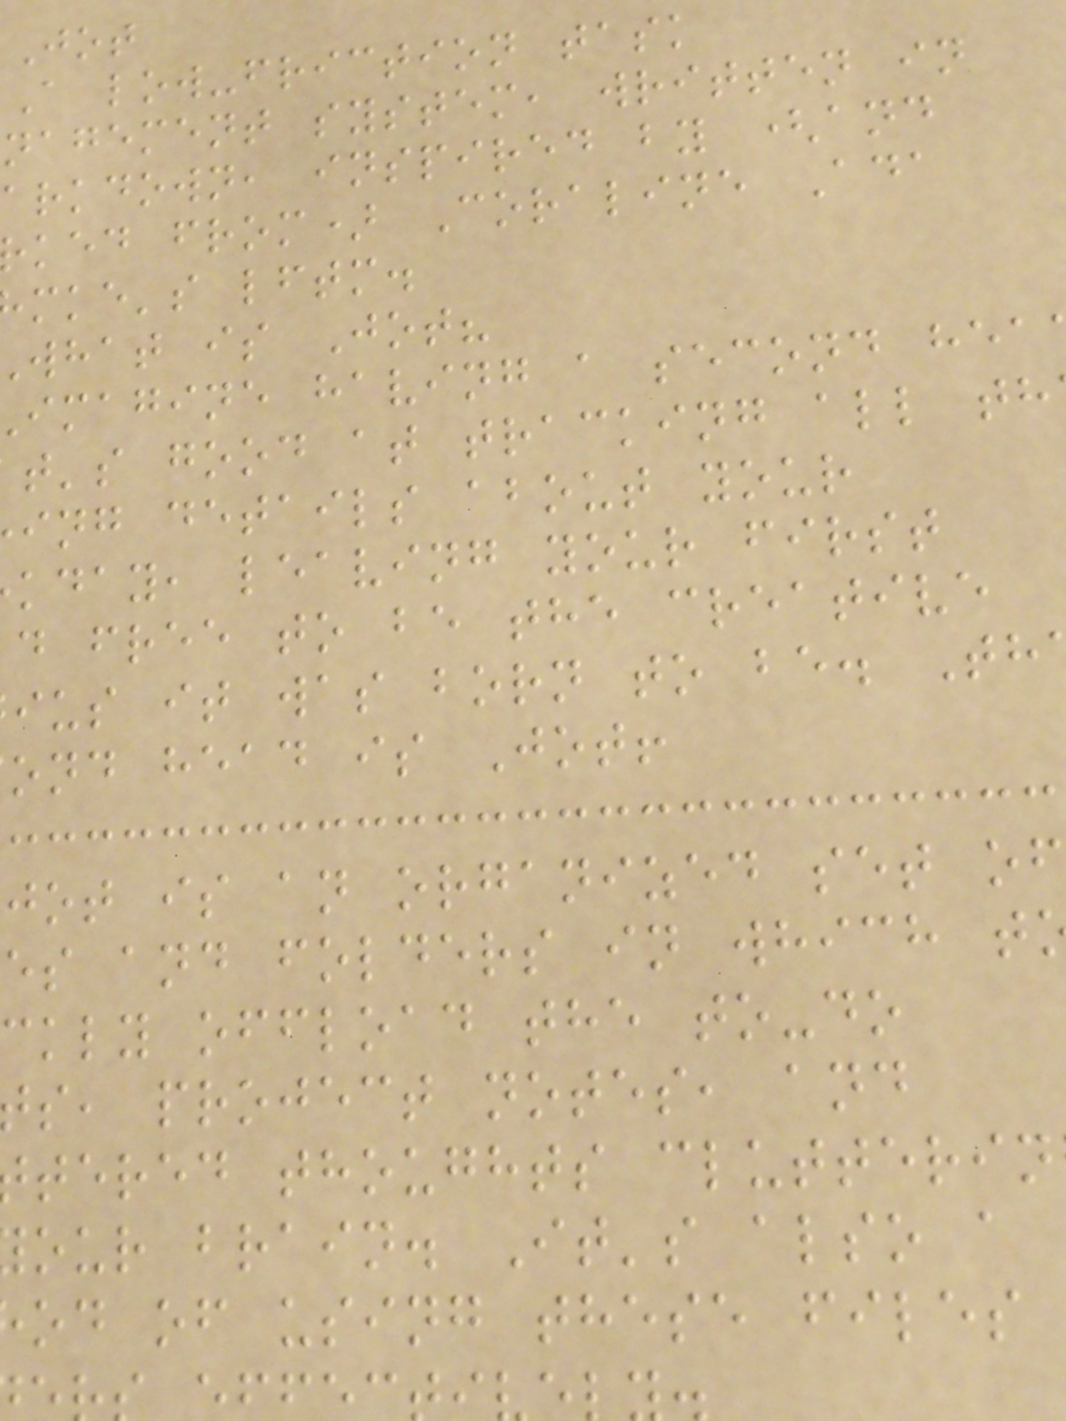Jot
A low-friction task
nagement system, written in
arkdown, inspired by (and
ked from) Coraline Ada
mke's lftm.
what is Jot?
imagine having a second hea
t's good at tracking all th
ing details about your
kday, leaving your first
d free to be the creative
ius it was born to be. Th
ond head is Jot!
jot is an organized set o
es and folders in which t
ckly offload the to-do
s, project notes, and
tered thoughts clutterin
our brain. It's also a
od of using these files
